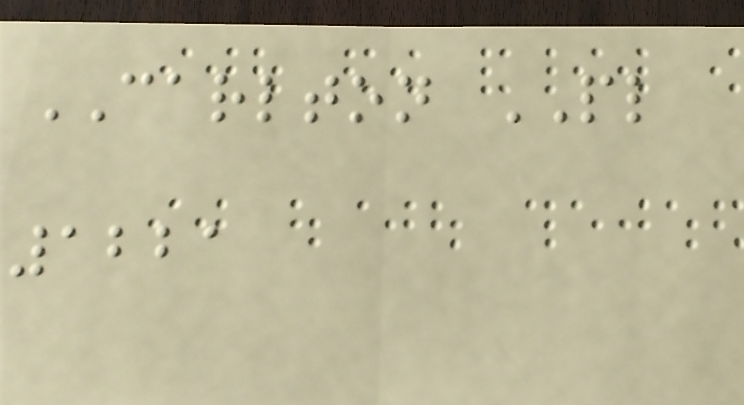CARLTON PL
1221
